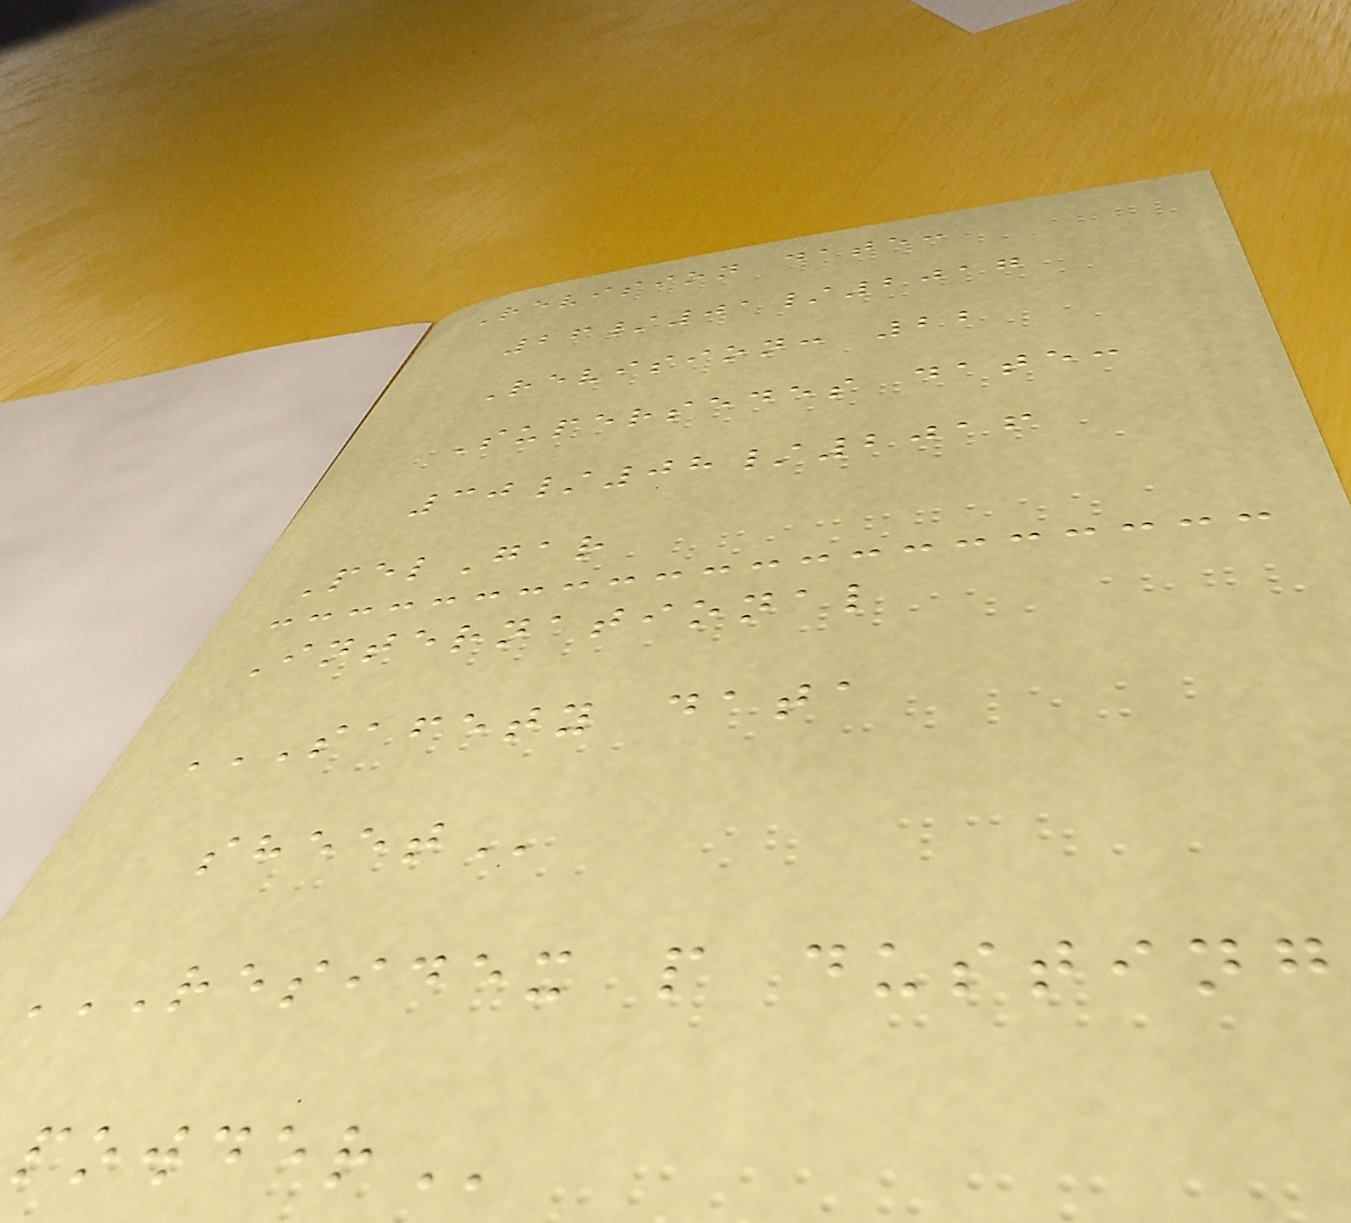Revision date:
26/01/2017
Revision: 22
Supersedes date:
30/08/2016
PelGar
International
SAFETY DATA
SHEET
RESIDEX P DUSTING
POWDER
